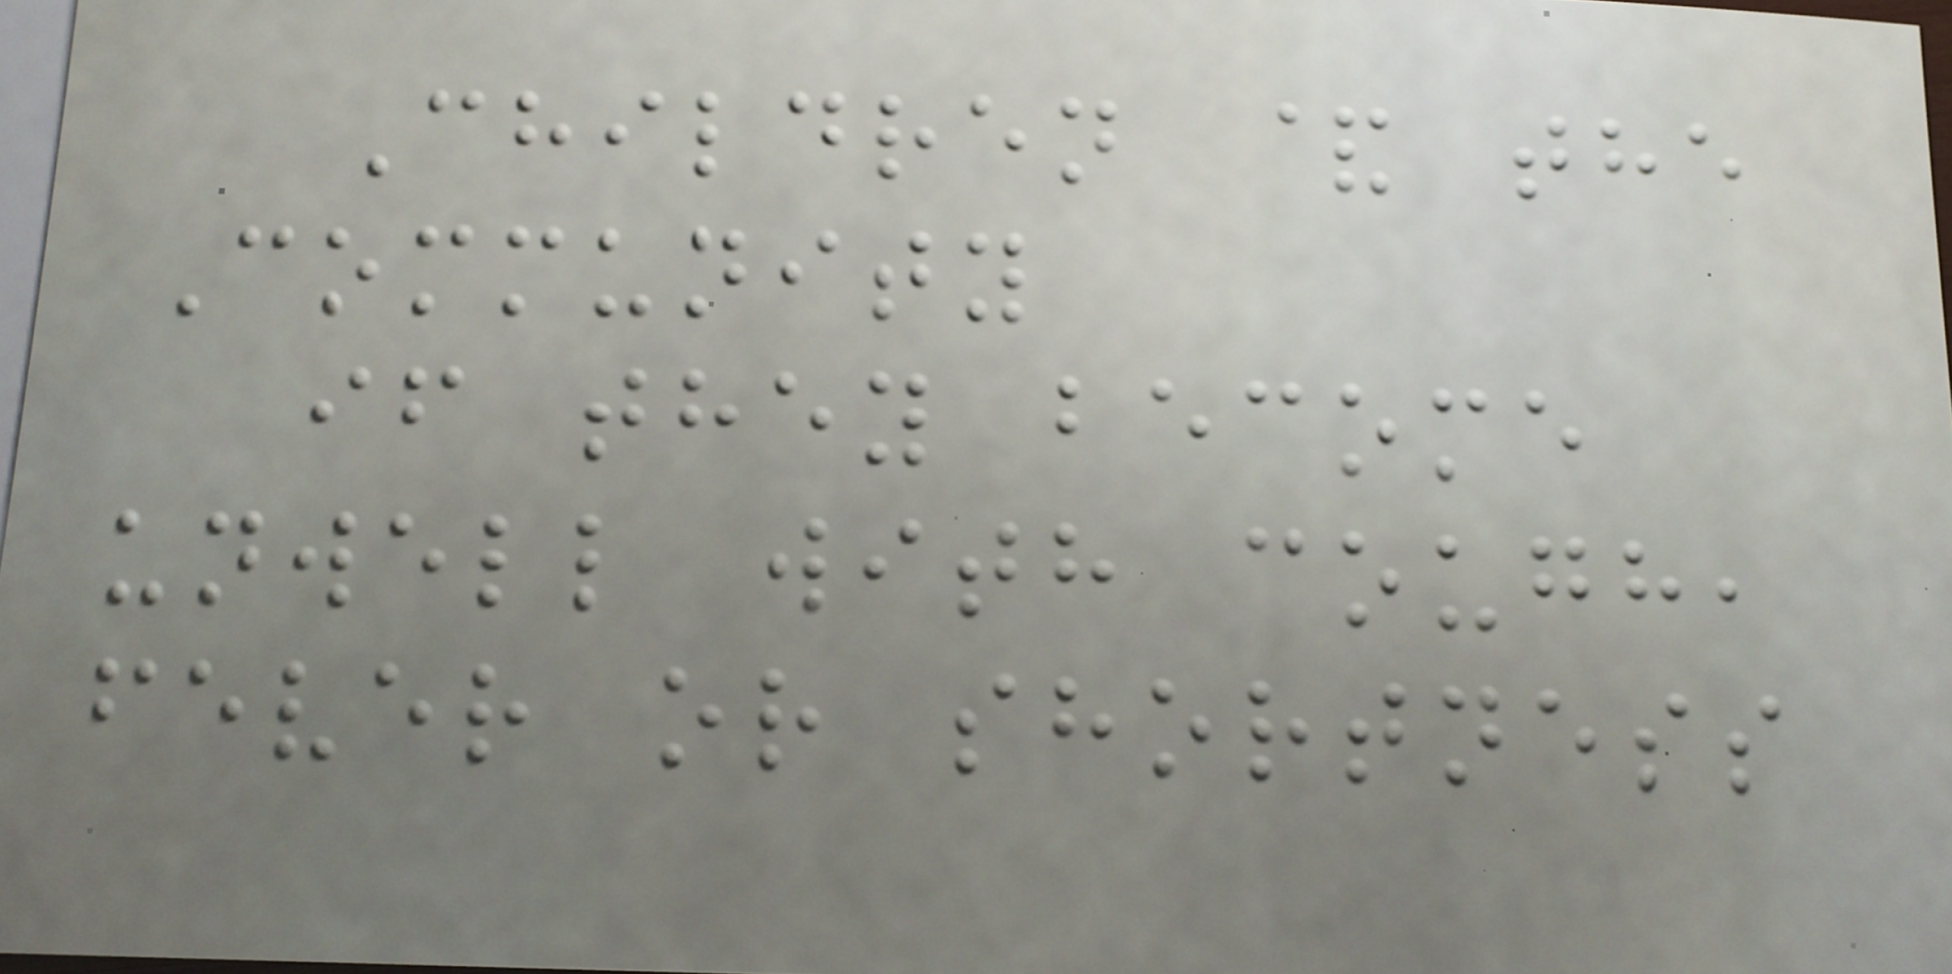Children & the
Community
if they become
unwell with cough,
fever or shortness
